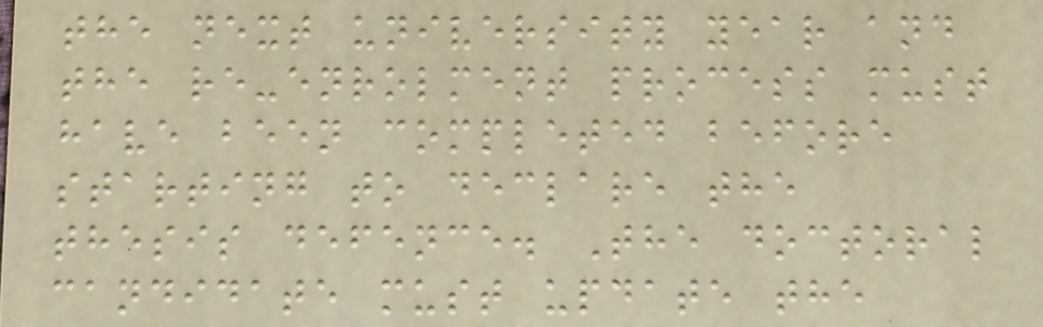the next university year and
the re-enrolment process must
have been completed before
starting to declare the
thesis defence. The doctoral
candidate must update the
